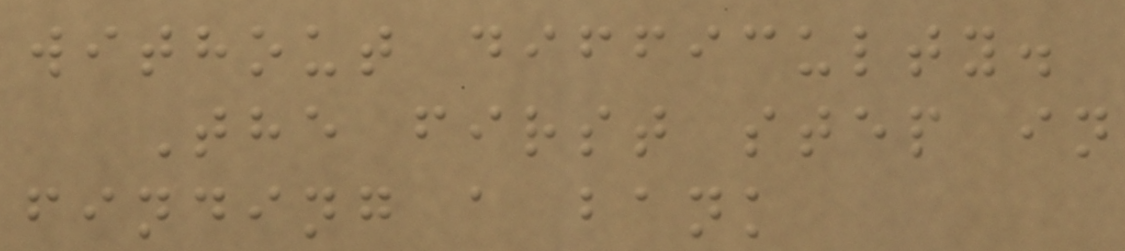without difficulty.
The first step in
finding a bank
